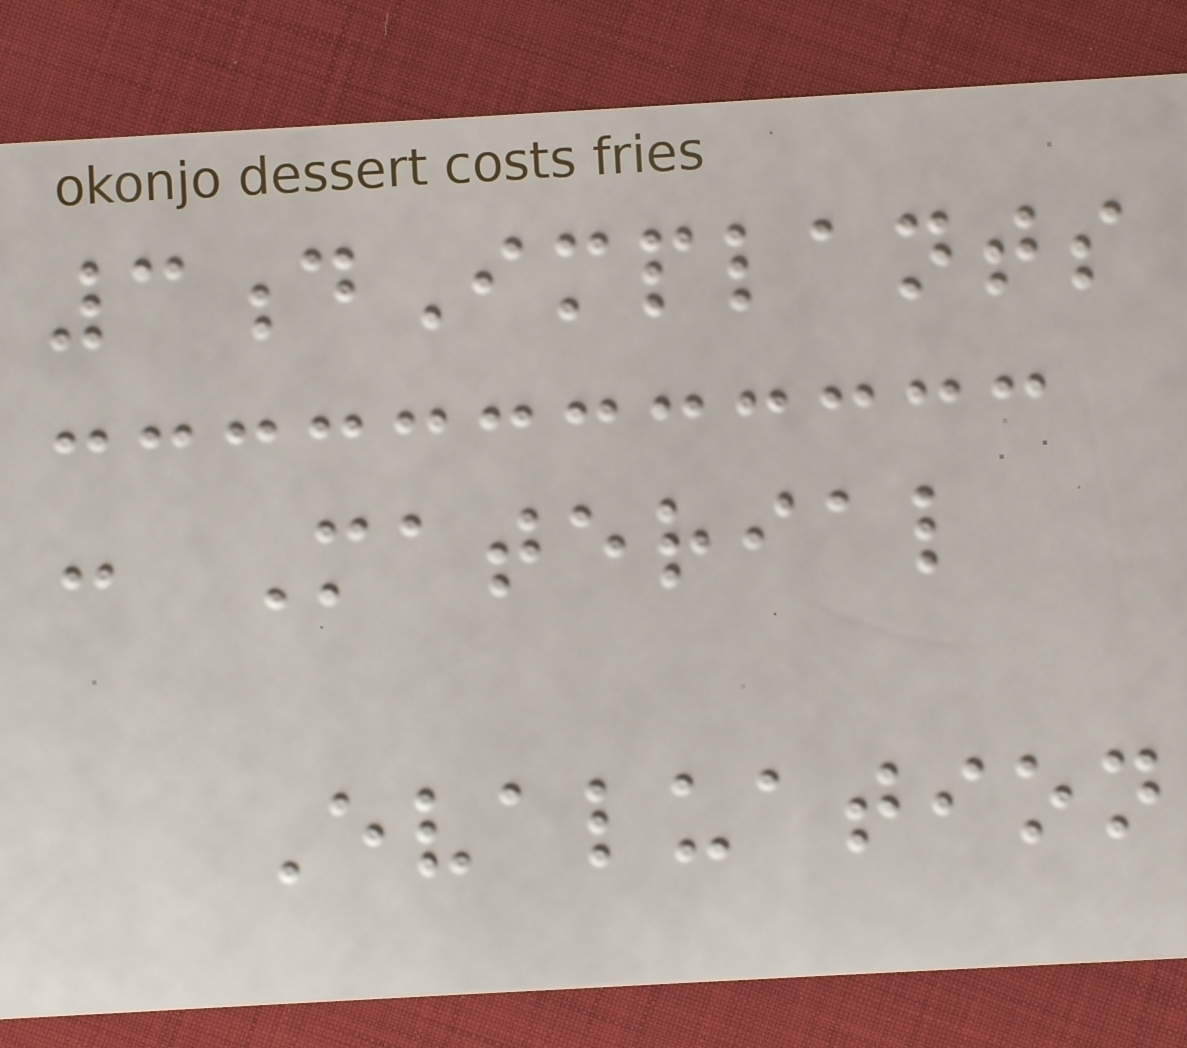3dImplants
: Material
Evaluation
